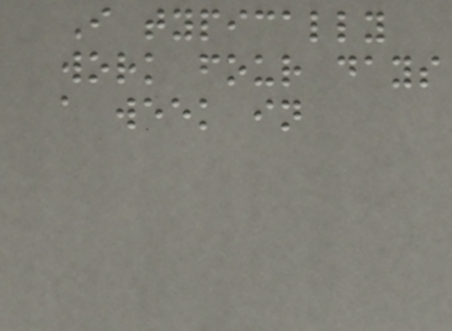I typically
work four days
a week in
